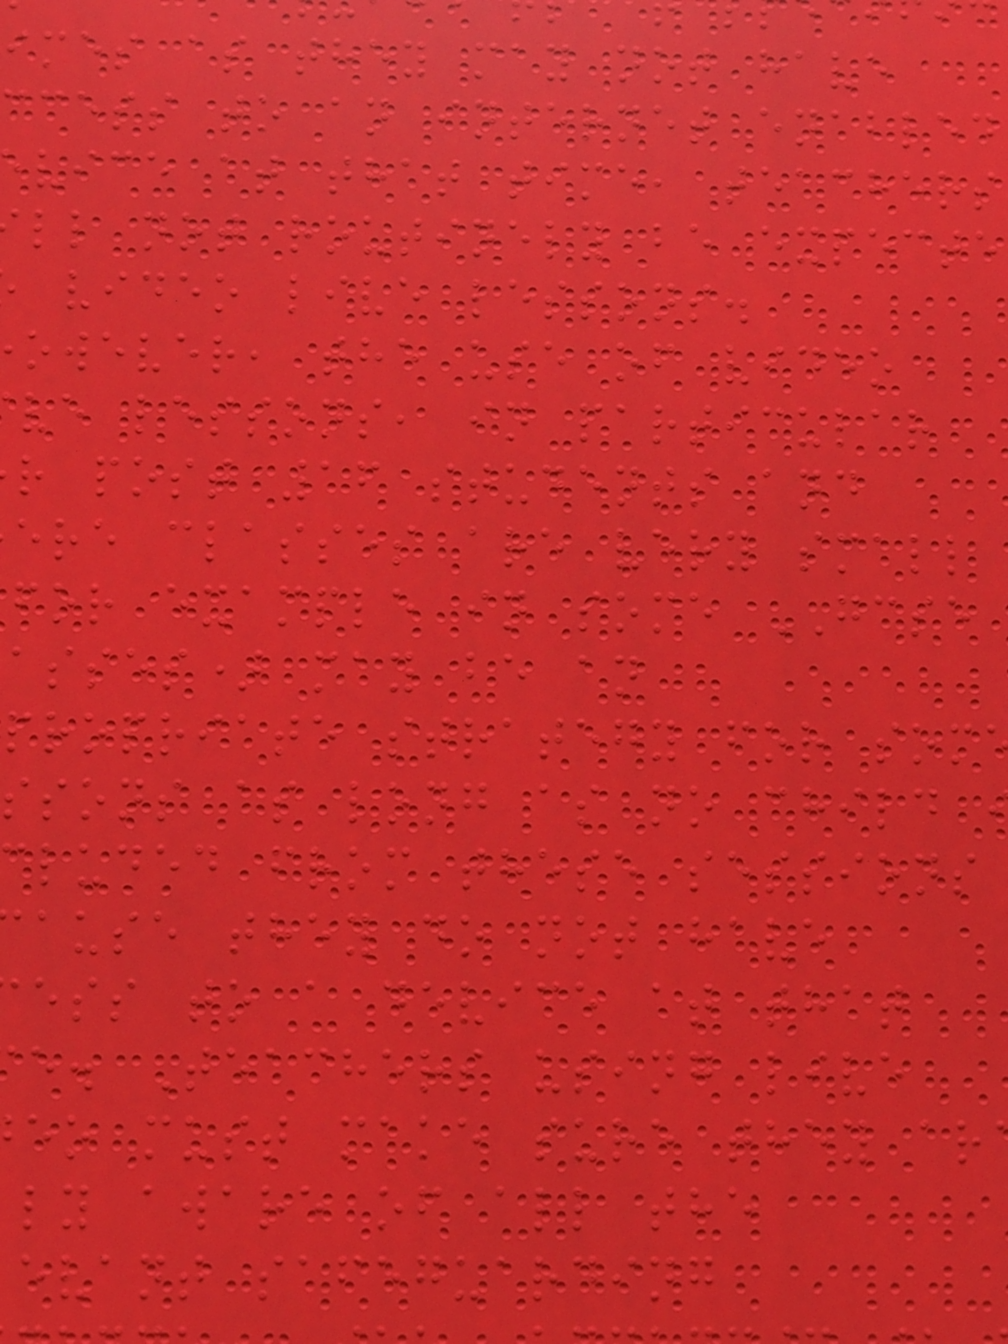imes as they may not have
ccess to an internet enabled
vice at that time, teachers
ll not routinely be expecte
video live lessons.
owever, the use of video
ve lessons, in particular
r post 16 students and
ere classes are very small
for example in some GCSE
asses) may be an
propriate strategy for som
ssons as long as no child
luded from these sessions
ause they do not have
ess to a device at that
e. Teachers using live
eo must make sure they ar
ly aware of all the
evant safeguarding
